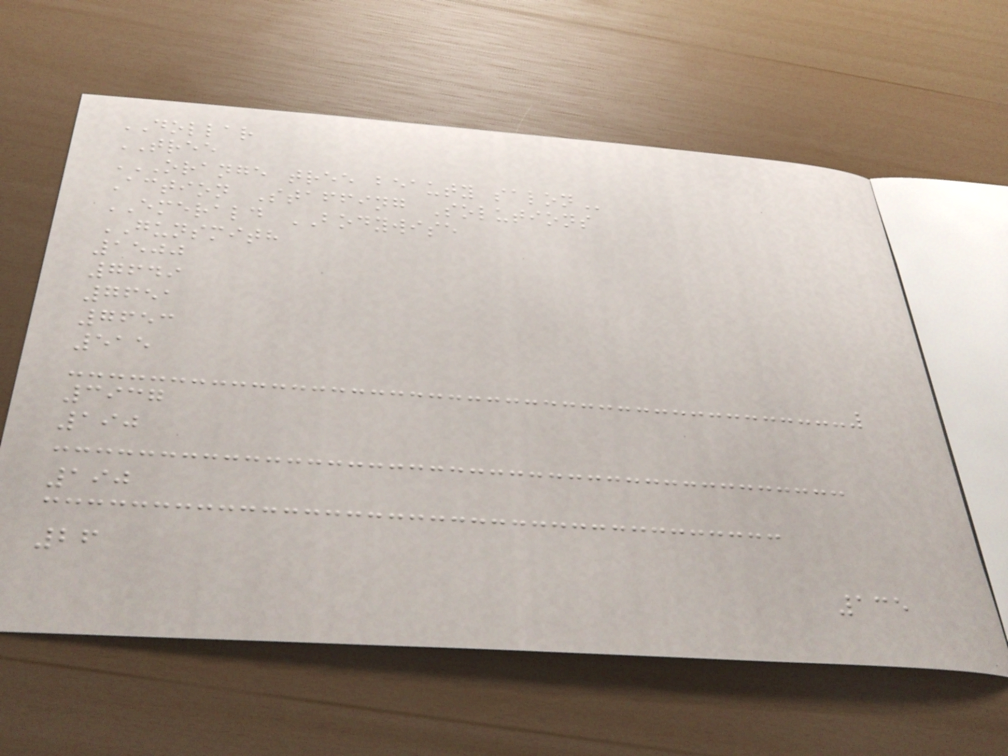DOLLAR
TREE
ORANGE TREE BEAUTY SALON
Action Staffing Solutions
EMERALD BODYWISE
GUNSMITH
1500
7649
7651
7653
515
3937
190
190
26
135
